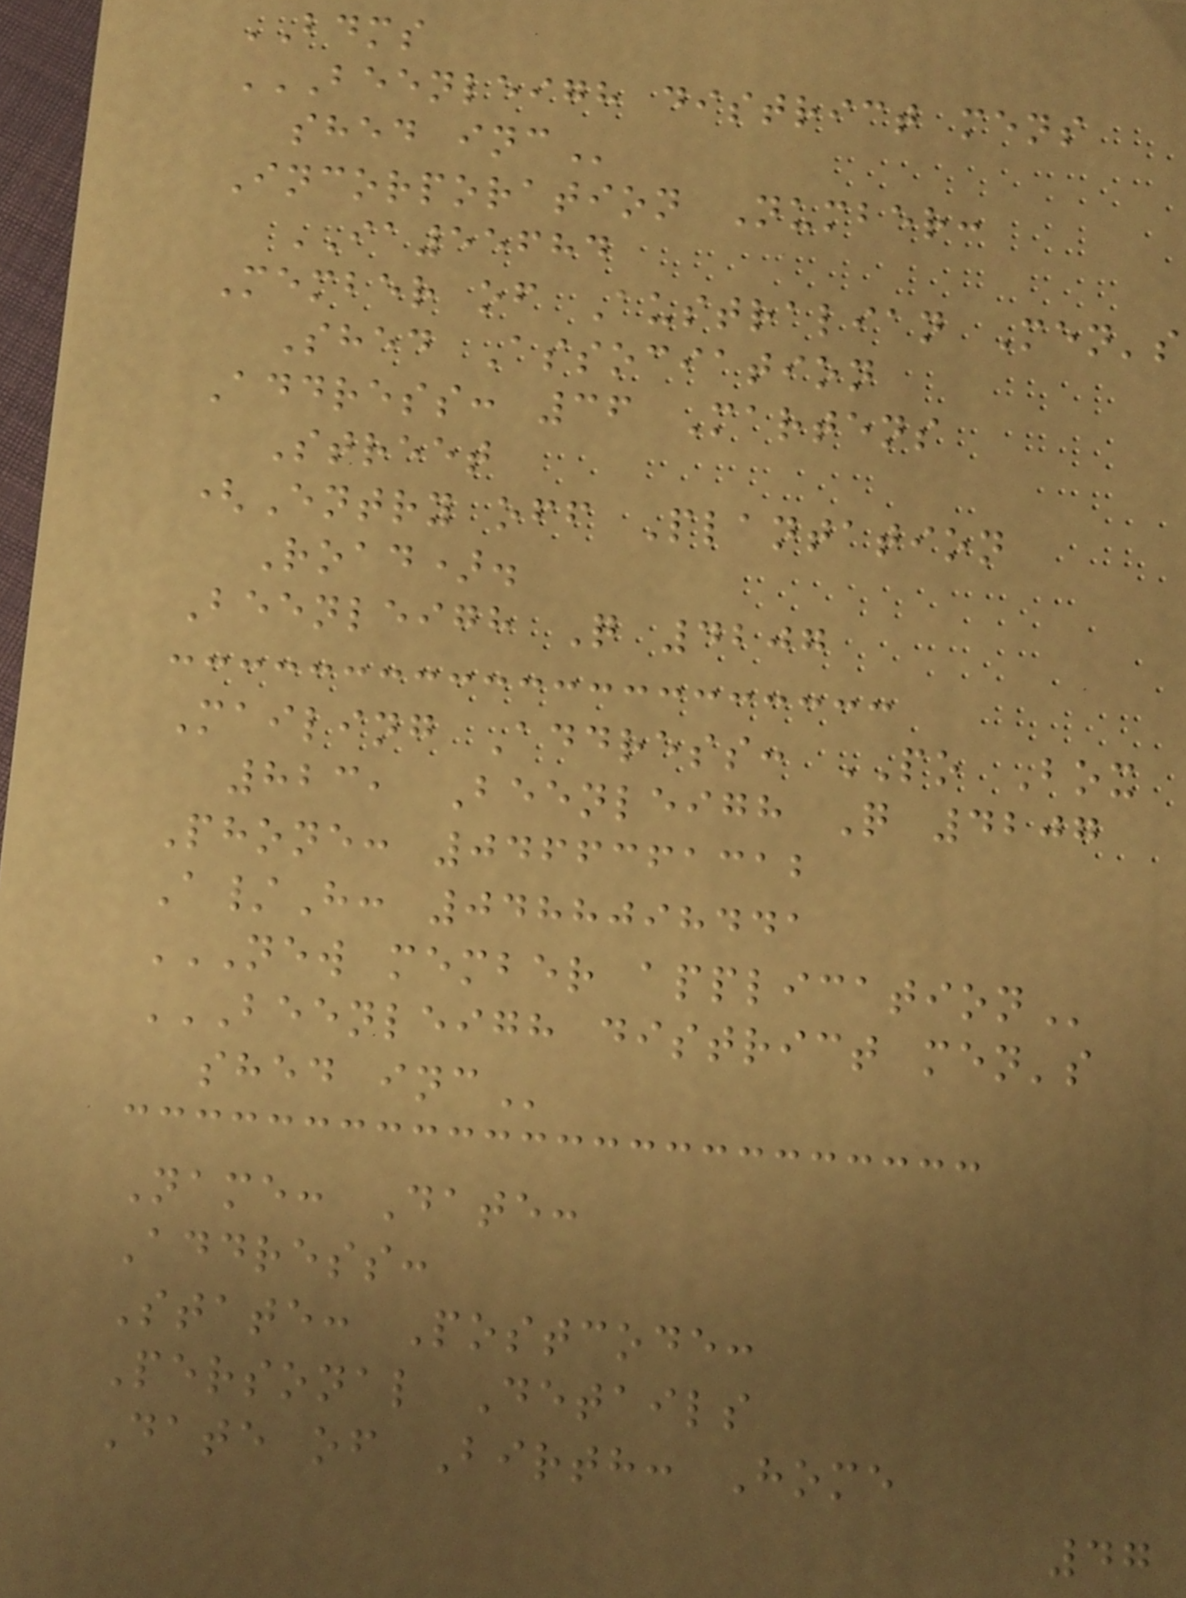BDMS
BEENLEIGH DISTRICT MENS
SHED INC
Incorporation Number:
IA55684
Member of Australian Men's
Shed Association
Address: 36 Martens
Street
(Entry off Plantation
Road).
Beenleigh Q 4207
Mailing Address: PO Box
823, Beenleigh Q 4207
Phone: 0466361312
A/H: 0488098441
NEW MEMBER APPLICATION
BEENLEIGH DISTRICT MEN'S
SHED INC
Name: Date:
Address:
State: Postcode:
Personal Details
Date of Birth: Home
47
